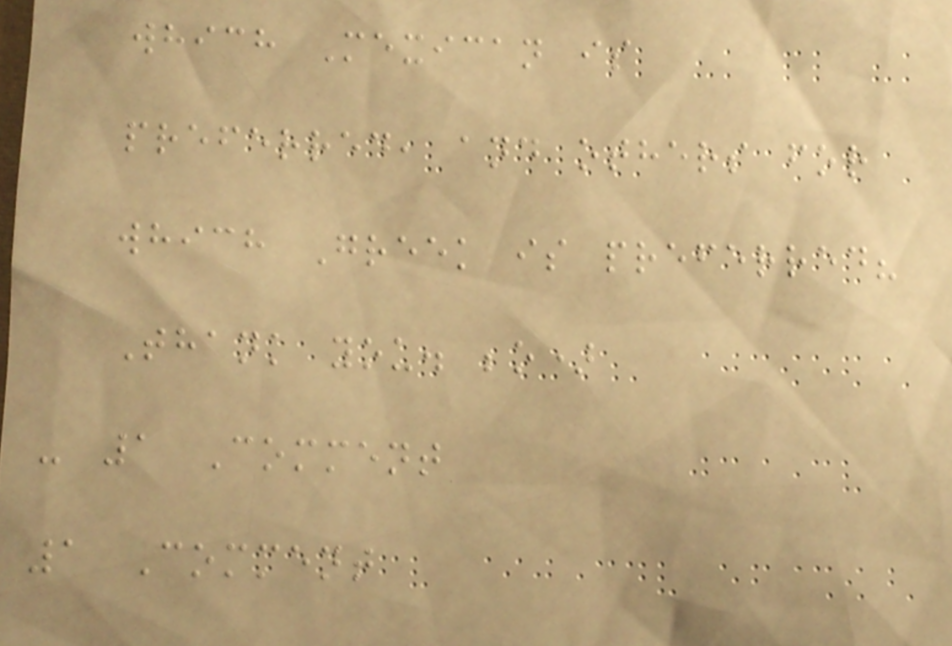which Mexican is
preferred, and others for
which Greek is preferred?
Thank you. ;o)
- 1 Comment
1 Comment
